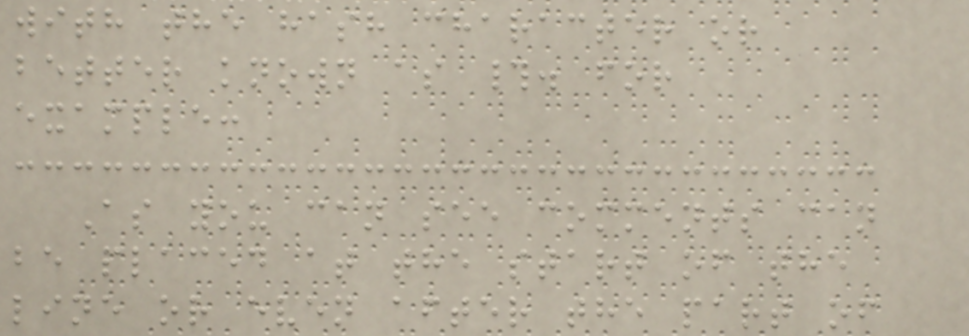with the hash character or
better known as #. for
example:
As you can see comments can
be placed at the start of the
line or even after the part of
